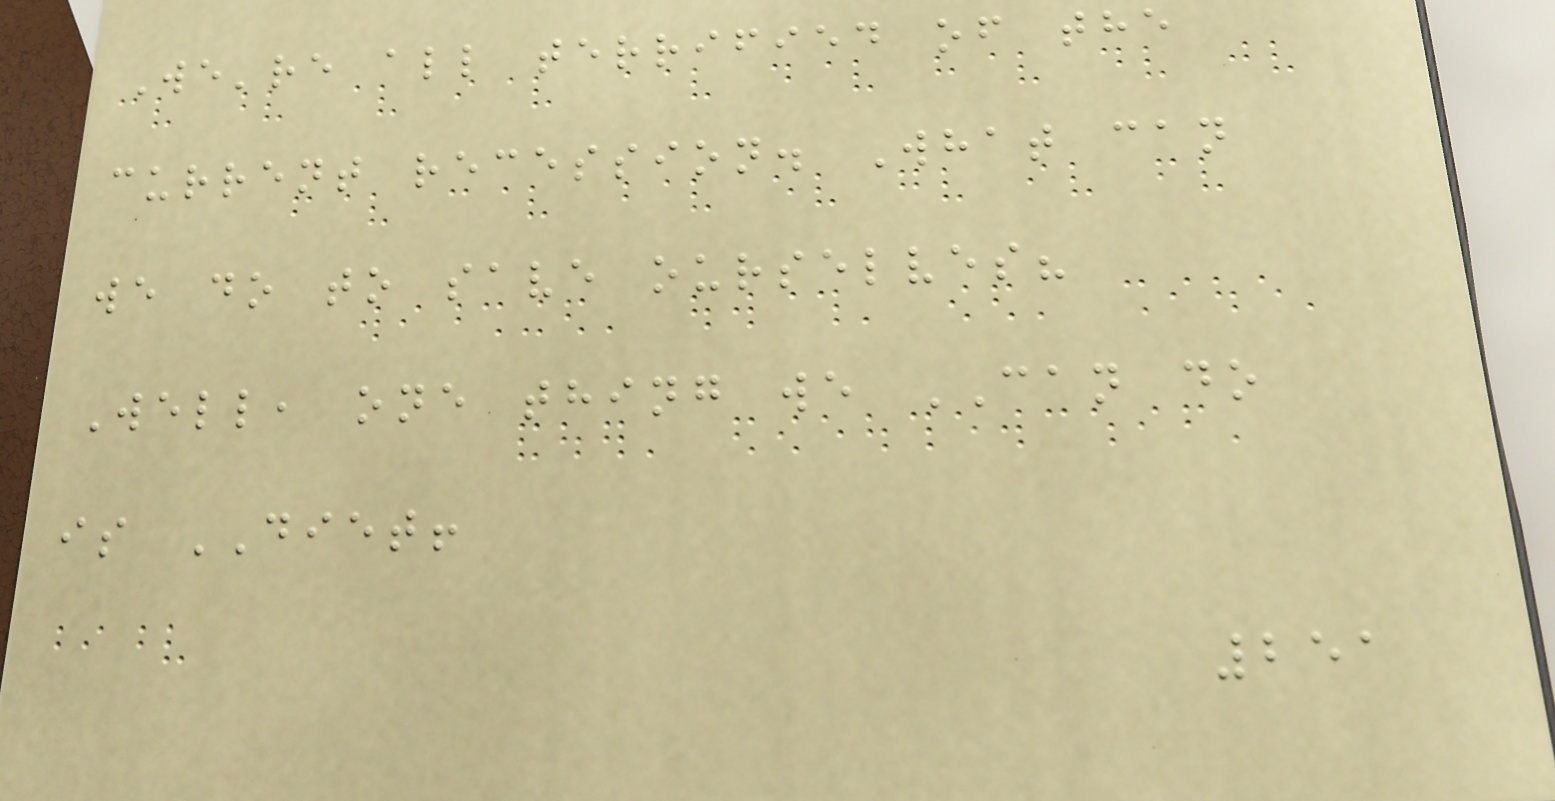We're all terrified of the
current recession. What can
we do to save ourselves?
Well, one thing we CAN do
is DIET!
251
